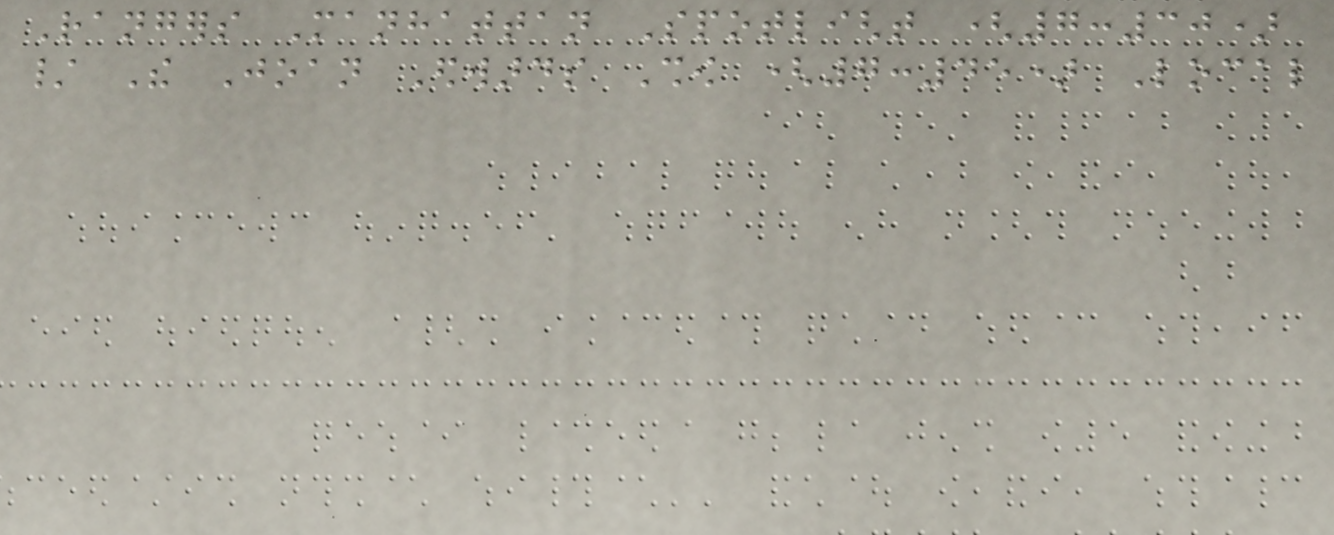Rangers Manhattan Spotlight (7:30)
/ The Joan Edwards Show (7:45) Local
